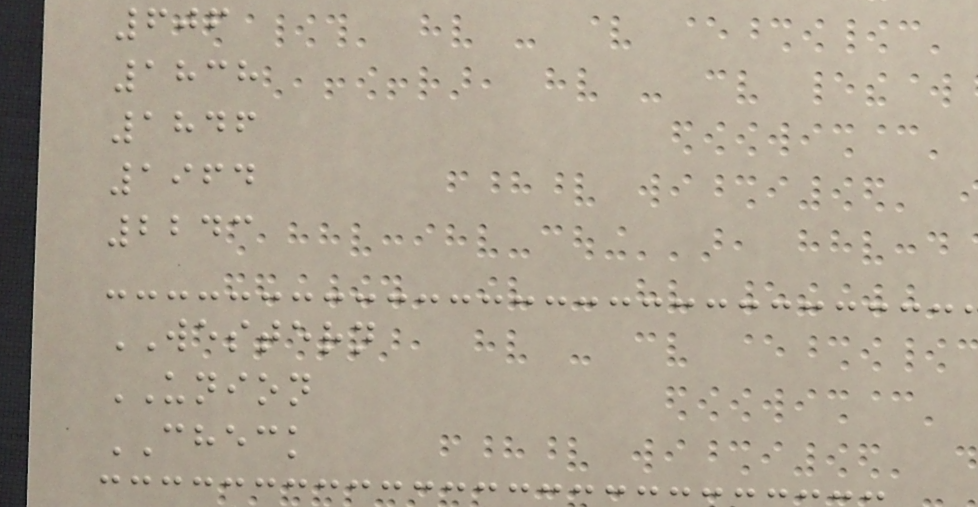606
1838
1846
1964
2243
WESTERN
UNION
CHECK
